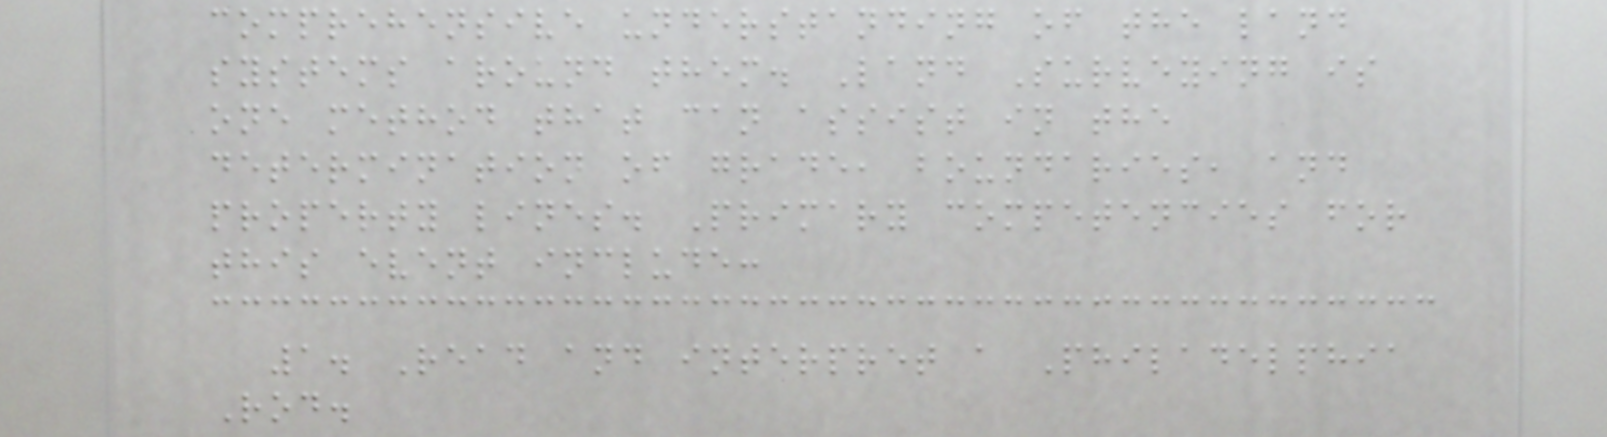comprehensive understanding of the land
systems around them. Land Surveying is
one method that can assist in the
determination of grade, boundaries, and
property lines. Primary competencies for
this event include:
1. Read and interpret a Philadelphia
Rod.
